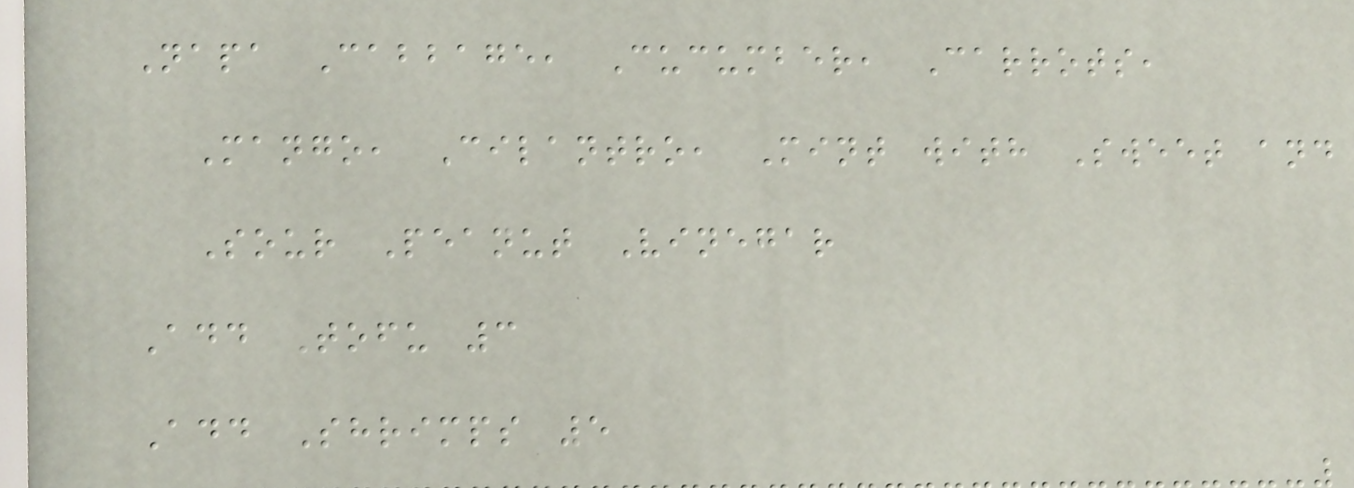Napa Cabbage, Cucumber, Carrots,
Mango, Cilantro, Mint with Sweet and
Sour Peanut Vinegar
Add Tofu 3
Add Shrimps 5
